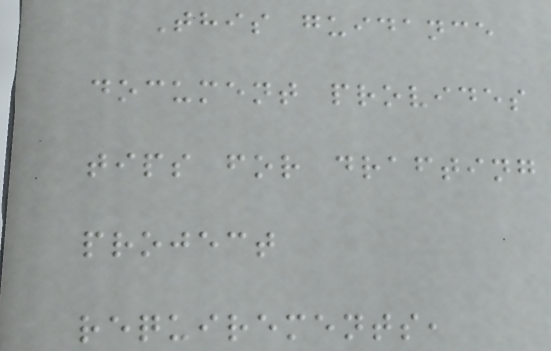This guidance
document provides
tips for drafting
project
requirements,
